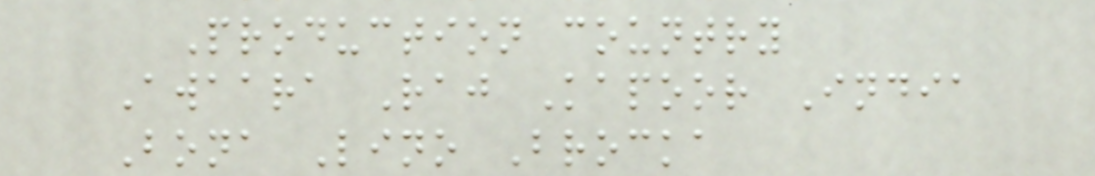Production country
Awaara Raj Kapoor India
Bona Lino Brocka
